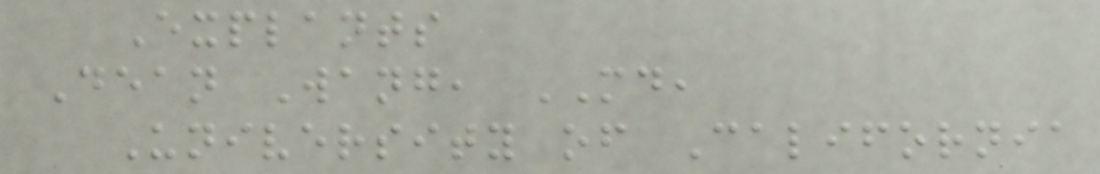Explants
Dean Wang, MD,
University of California
